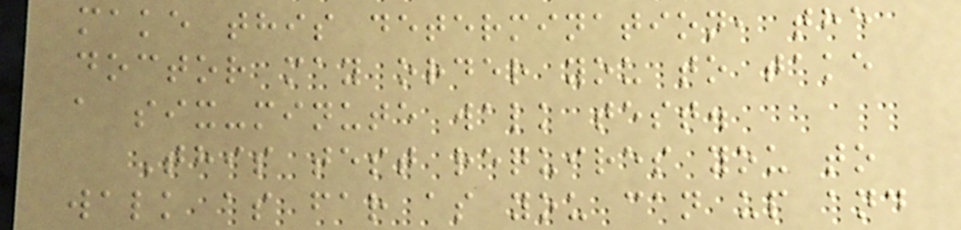make this determination, the
doctor may order you to take
a six-minute walk test.
This test requires you to
walk as far as you can up and
